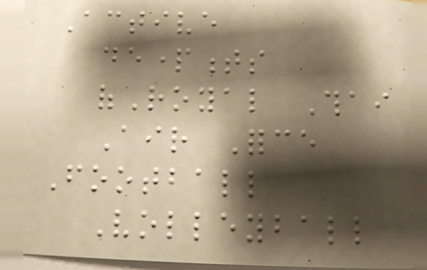Active
departments
ofRoyal Thai
Air Force
Football
Volleyball
